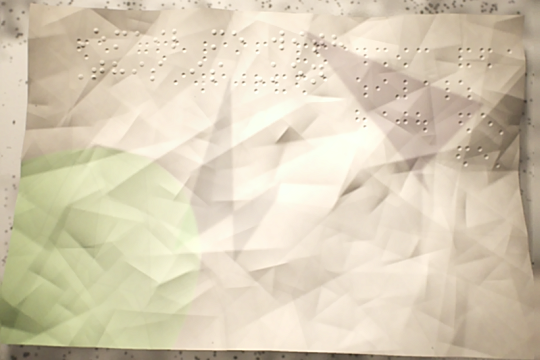Email me with
This is Ken
